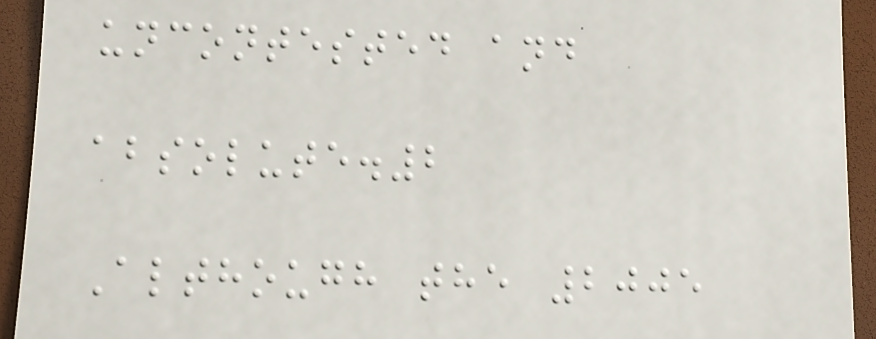uncontested and
absolute.2
Although the 2005
